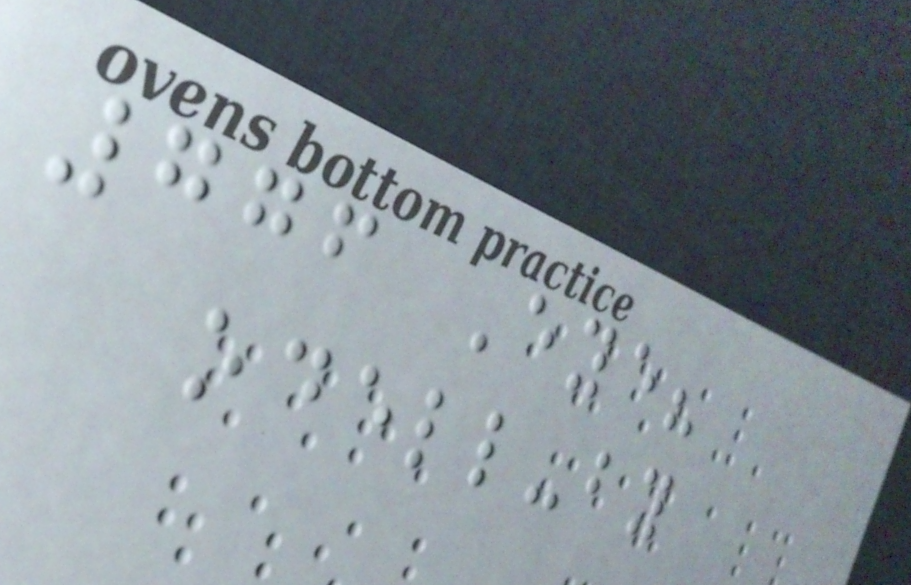776 Eye?
odell-by
